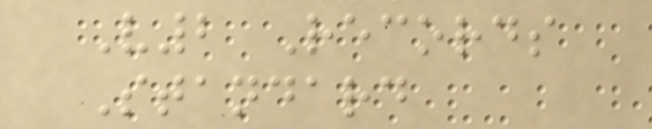V2 Records
Standard
